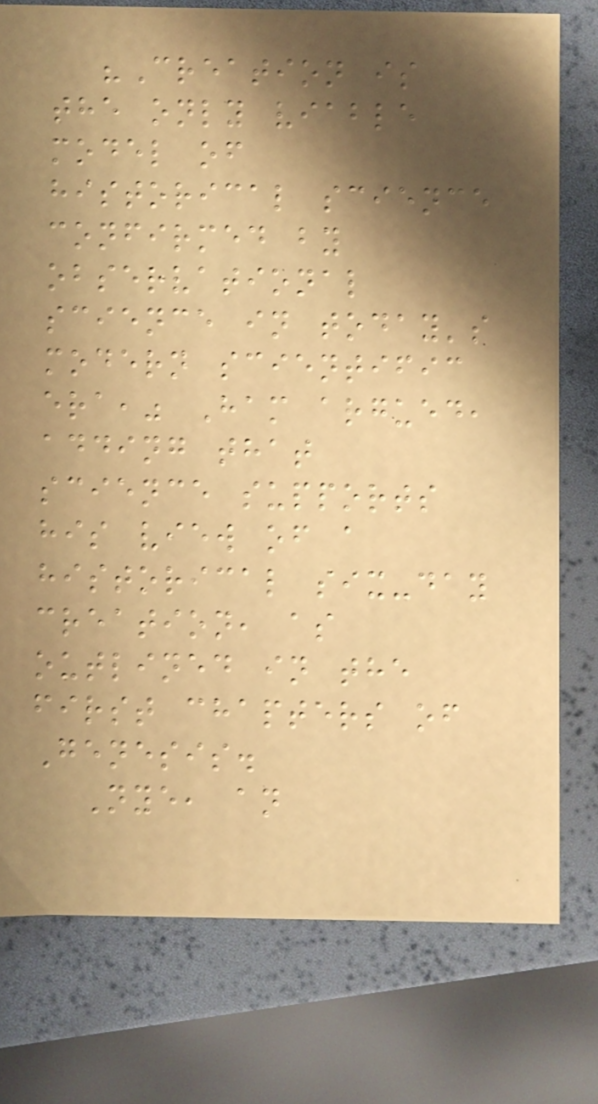"Creation is
the only viable
model of
historical science
confirmed by
observational
science in today's
modern scientific
era," Ham argued,
adding that
science supports
his view of a
historical six-day
creation, as
outlined in the
first chapters of
Genesis.
Nye, an
